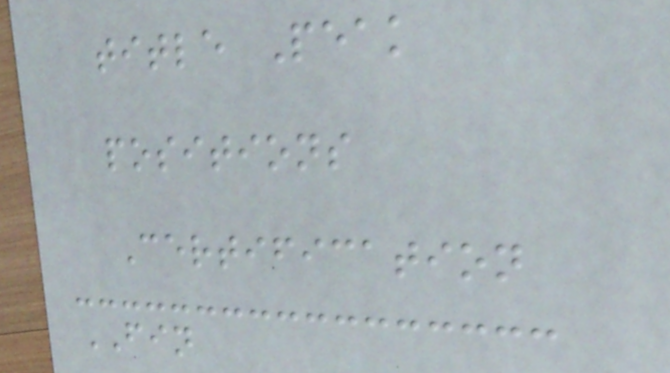title Peak
positions
Certification
FIN
